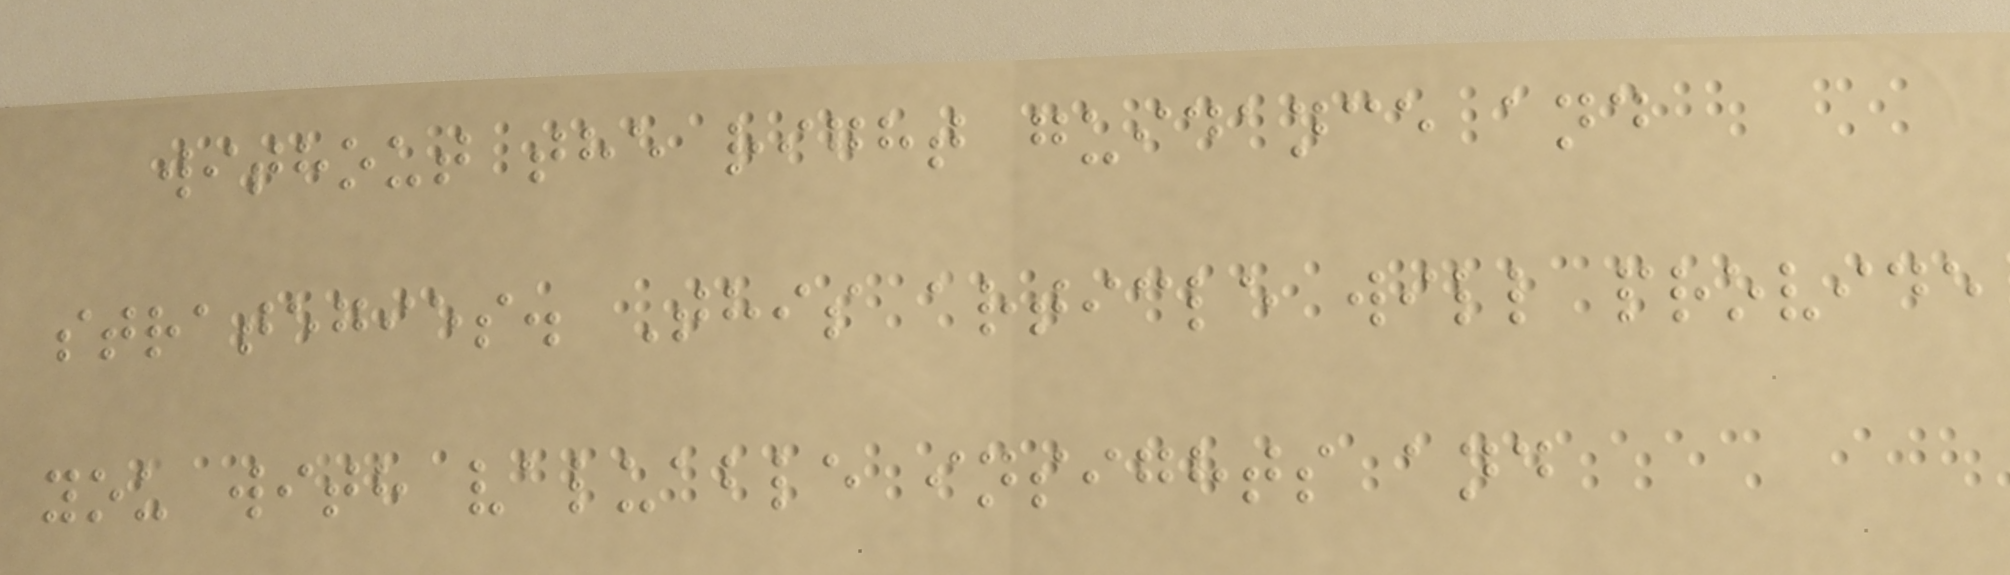without the right guidance and
strategies. This article will provide
you with valuable insights and
